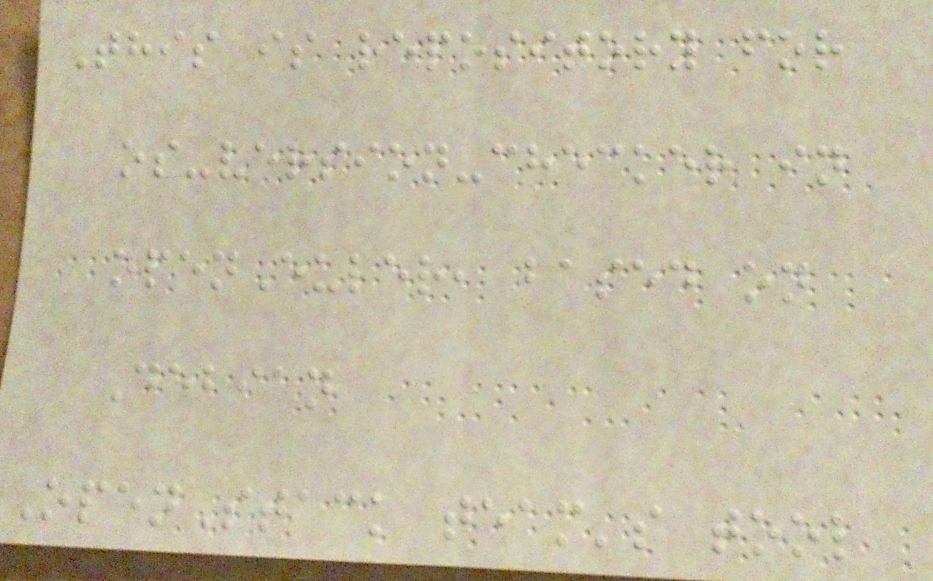This is repository for
os-version-checker in
openEuler, based on
Debian
OpenStack team's tool
